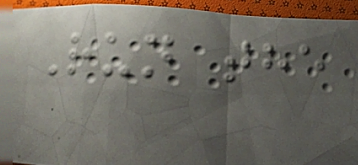Run the
